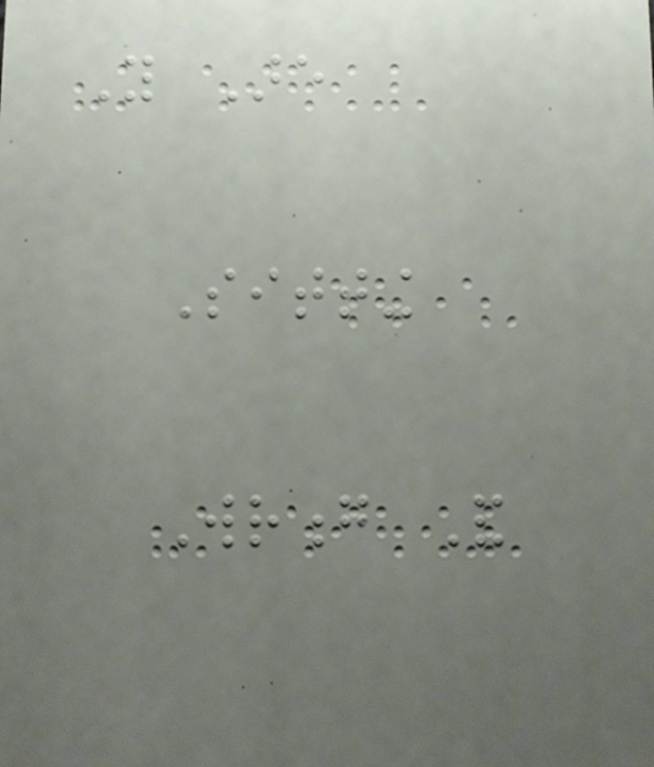You Are
Sitting
Wrong And
